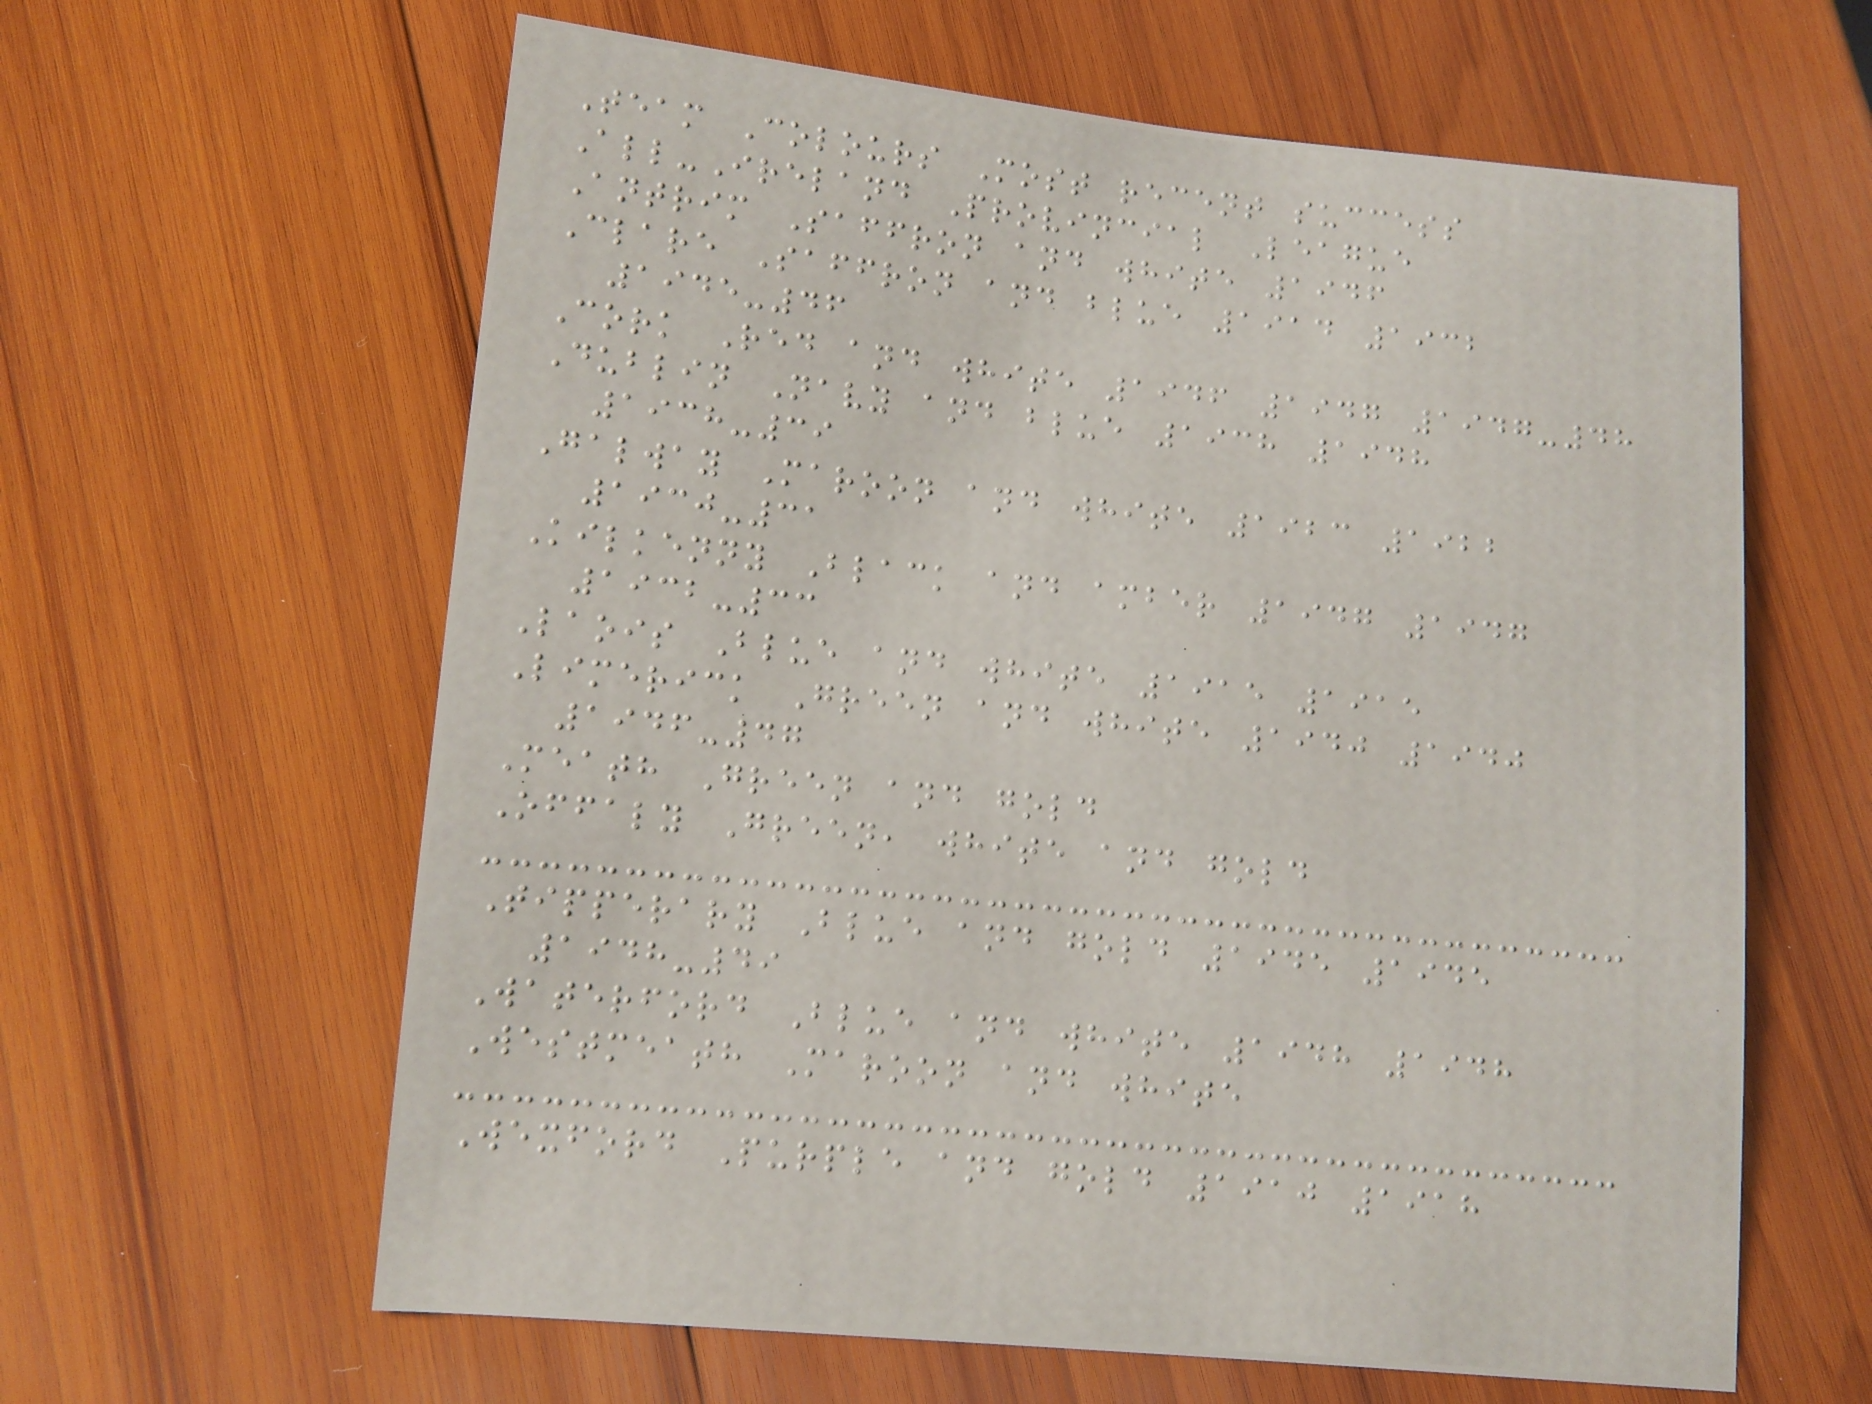Team Colours Most recent success
All-Ireland Provincial League
Antrim Saffron and white 1946
Clare Saffron and blue 1914 1932
1945-46
Cork Red and white 1946 1947 1947-48
Dublin Navy and blue 1938 1948
1938-39
Galway Maroon and white 1923 1922
1930-31
Kilkenny Black and amber 1947 1947
1932-33
Laois Blue and white 1915 1915
Limerick Green and white 1940 1940
1946-47
Meath Green and gold
Offaly Green, white and gold
Tipperary Blue and gold 1945 1945
1948-49
Waterford Blue and white 1948 1948
Westmeath Maroon and white
Wexford Purple and gold 1910 1918
